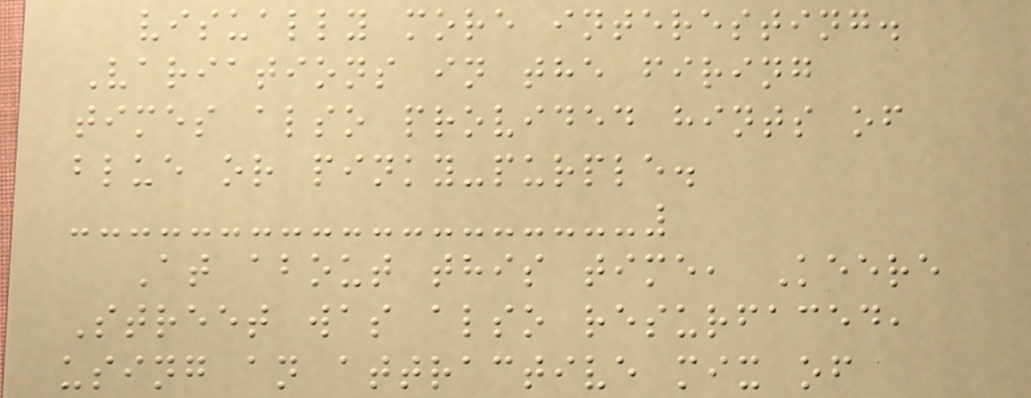visually more interesting.
Variations in the firing
times also provided hints of
blue or pinky-purple.
At about this time, Keere
Street was also resurfaced,
using an attractive mix of
